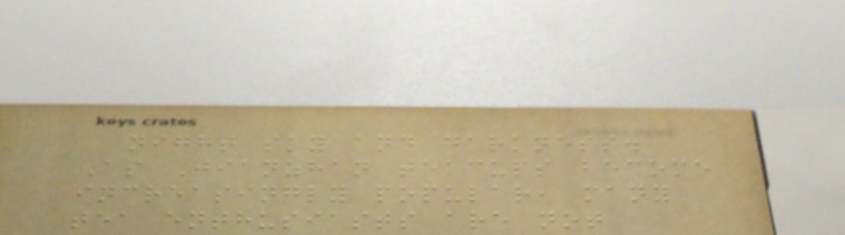night sky and darkness.
As Jianzhan teacups become
increasingly popular, many
tea enthusiasts are not
